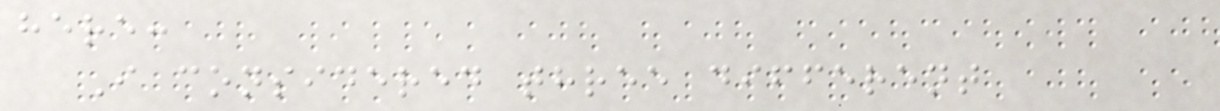here:
I considered three different
